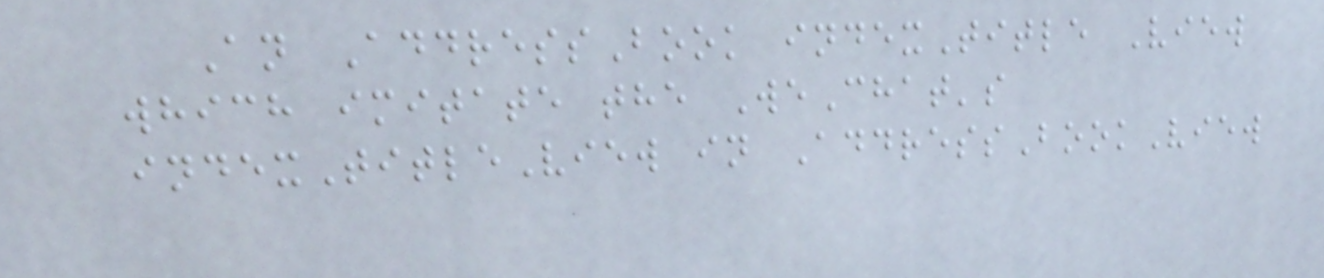An AddressBook indexTitle View
which imitate the WeChat's
indexTitleView in AddressBookView
